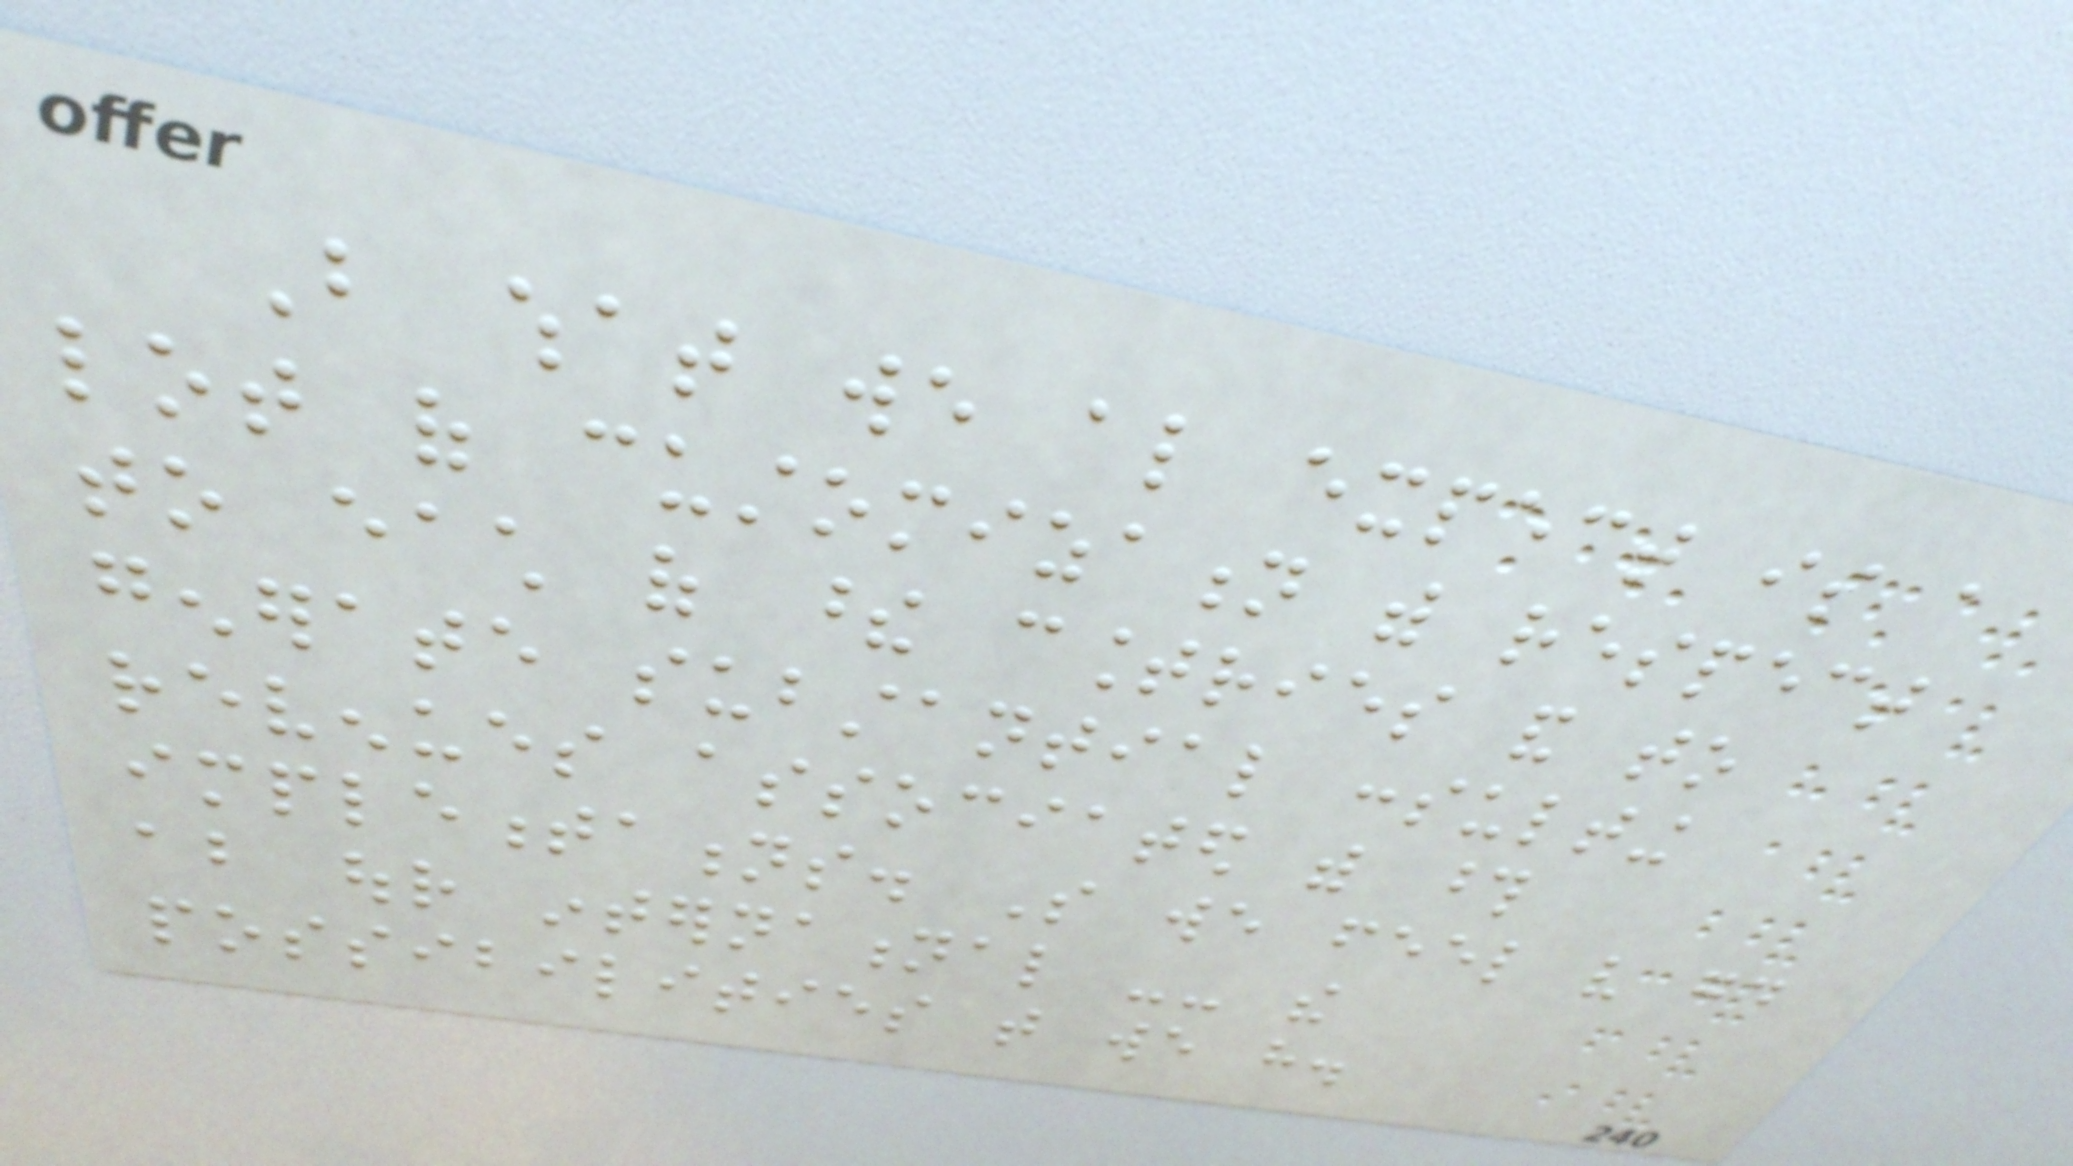But what we also expect is a
lot of customization with respect
to each of these countries and to
generate substantial consulting
revenues associated with those
implementations. So we feel very good
about our international -- the
possibilities that we have.
